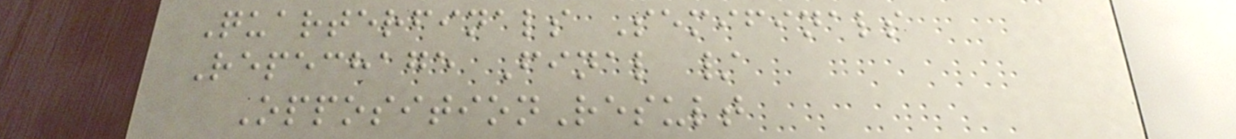Quarterfinals Semifinals
Repechage Final /
OppositionResult
